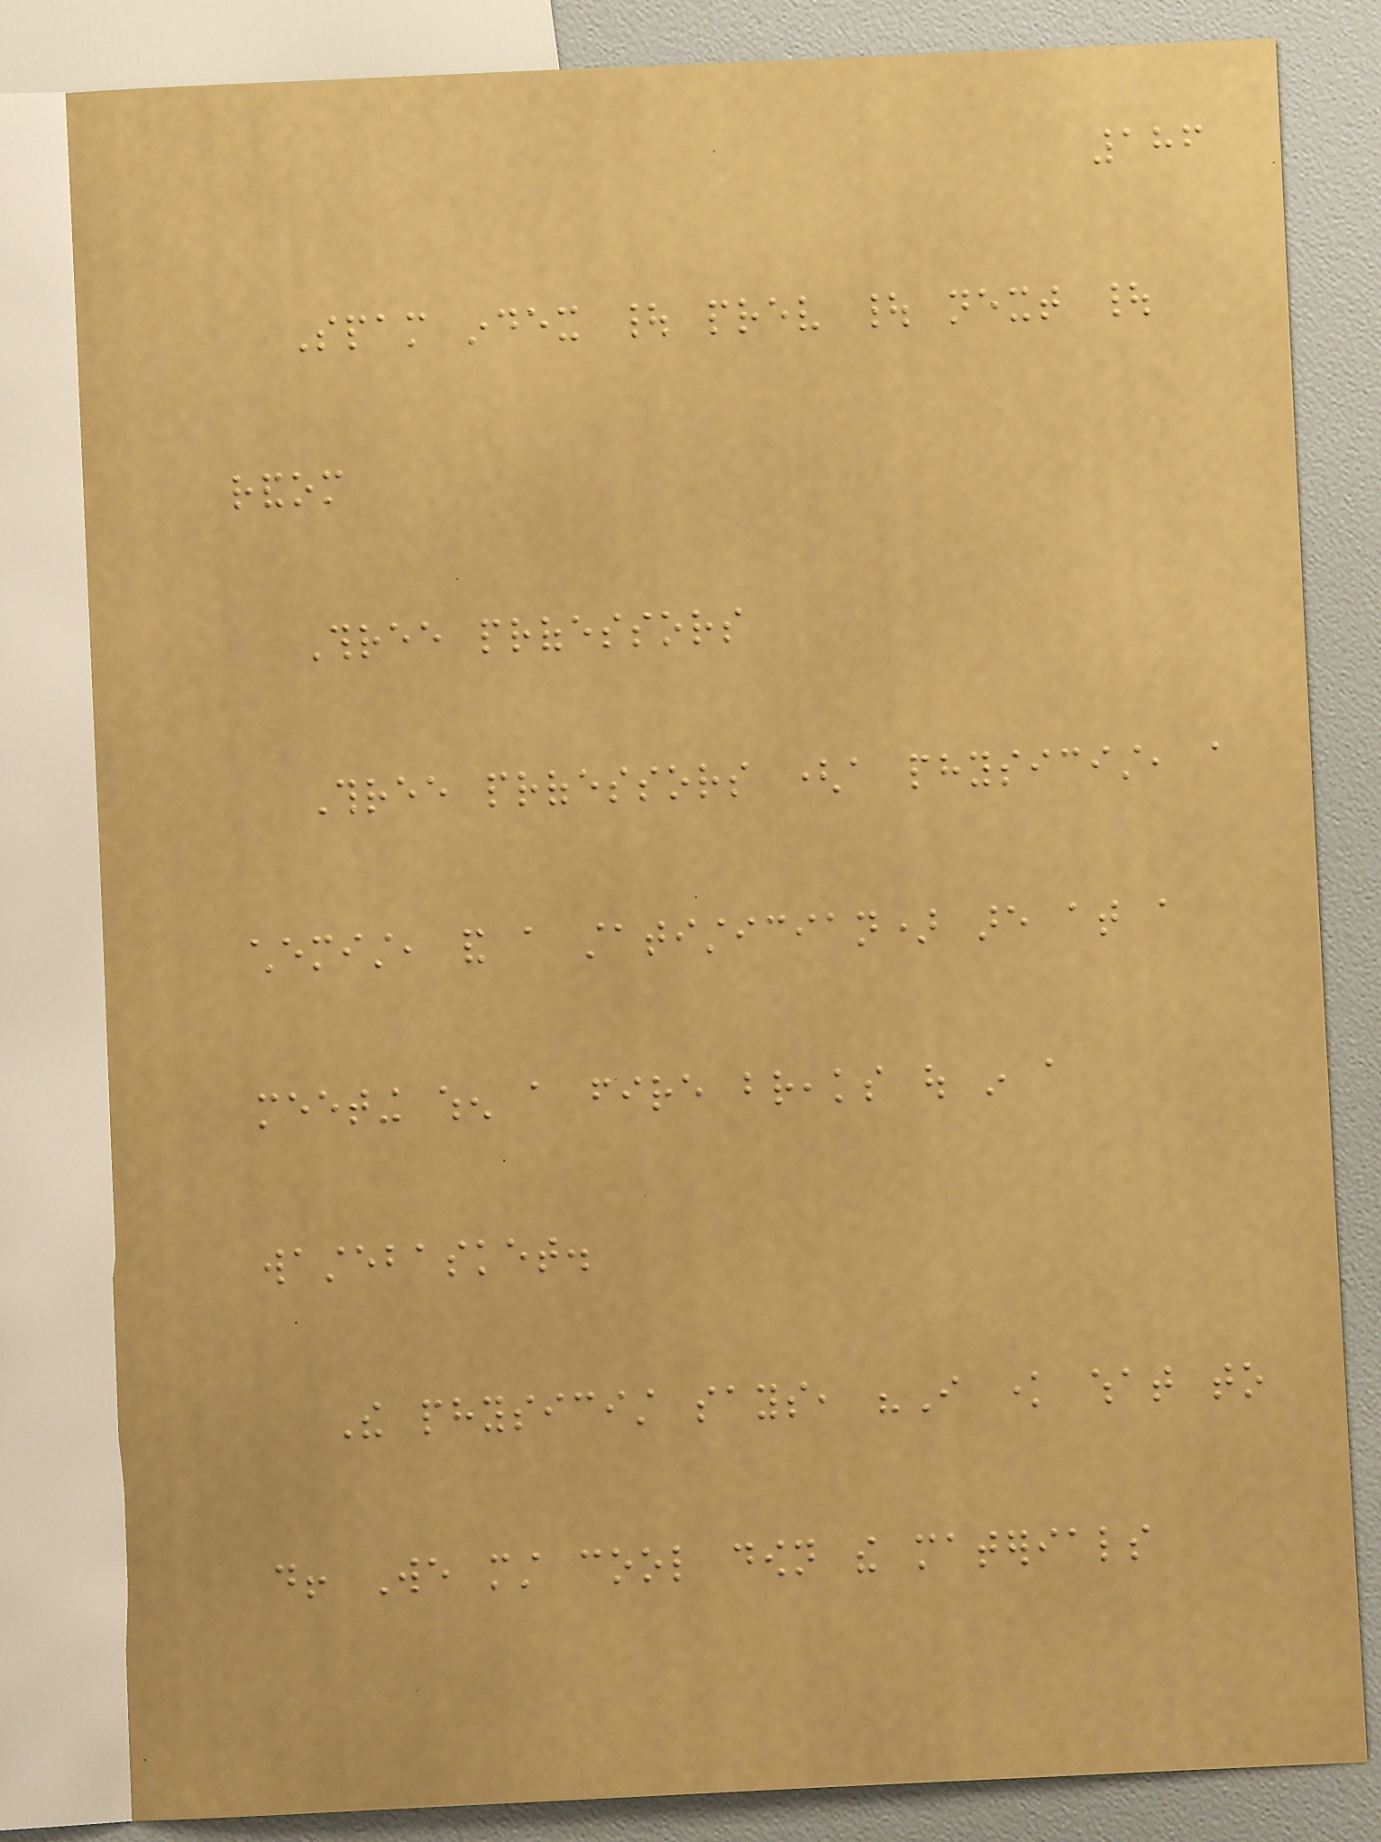186
Spam index | prev | next |
random
Three professors
Three professors (a physicist, a
chemist, and a statistician) are at a
meeting when a fire breaks out in a
wastebasket.
The physicist says, "I know what to
do! We must cool down the materials
